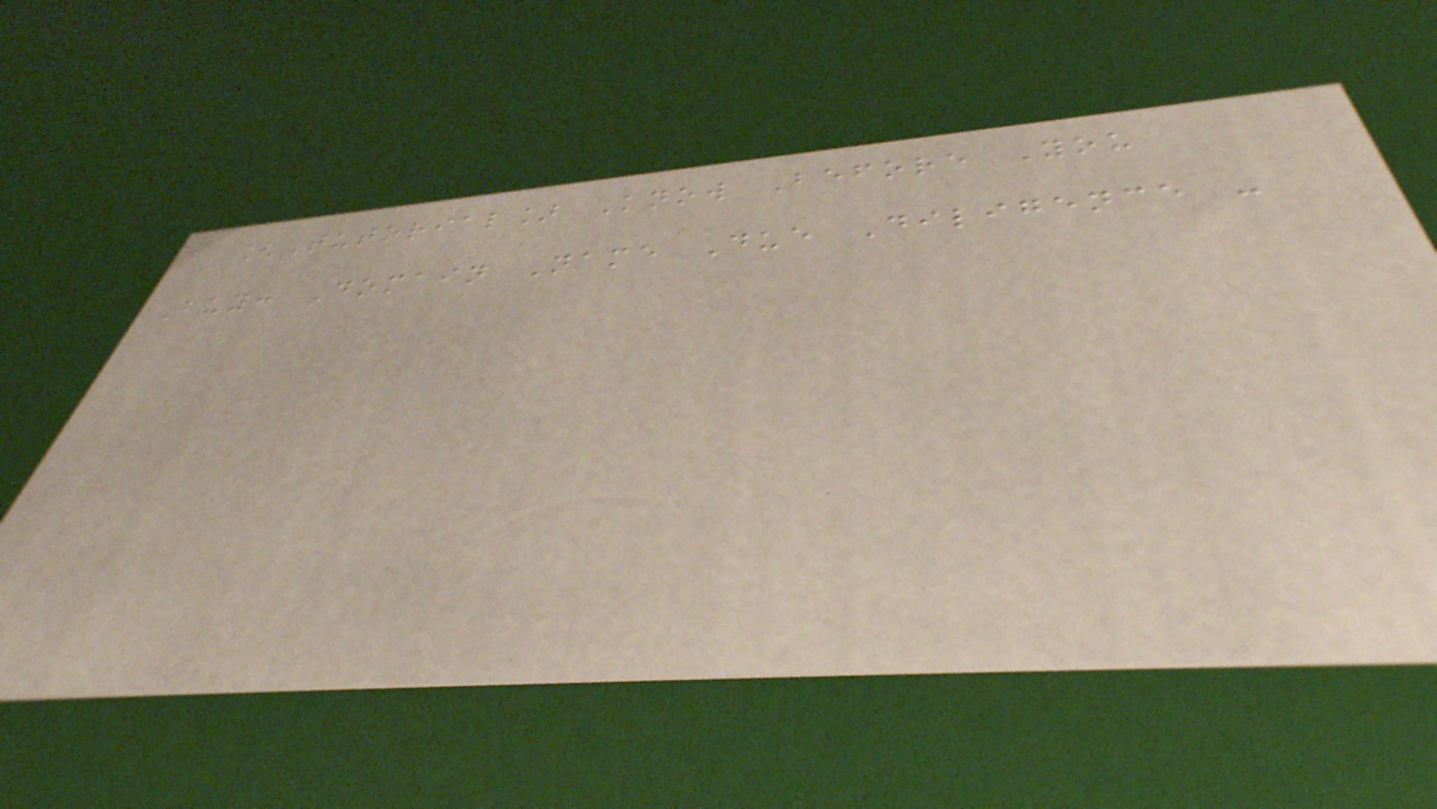[Tutorial] Know Before You
Buy: Domain Name Due Diligence -
